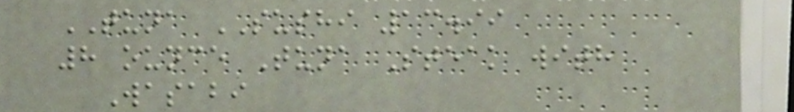TUNA SUSHI 13.99
8 ounce Tuna Steak with
Wasabi
